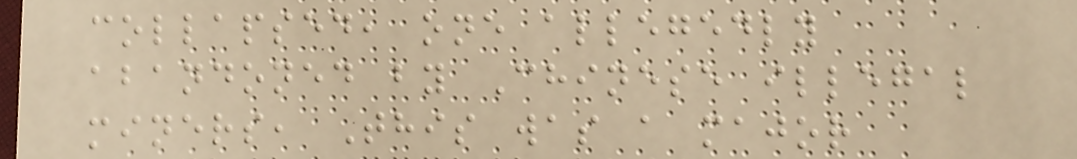collapsed, one allegedly
abandoned by Chinese illegal
miners, This was a major
